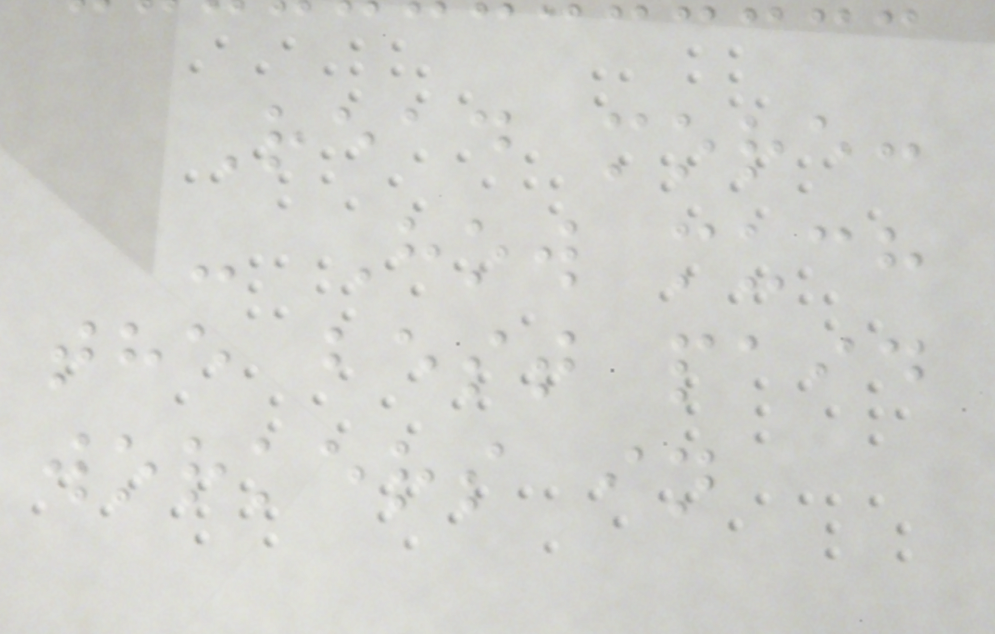Read more:
- How much
the best paid
workers in
